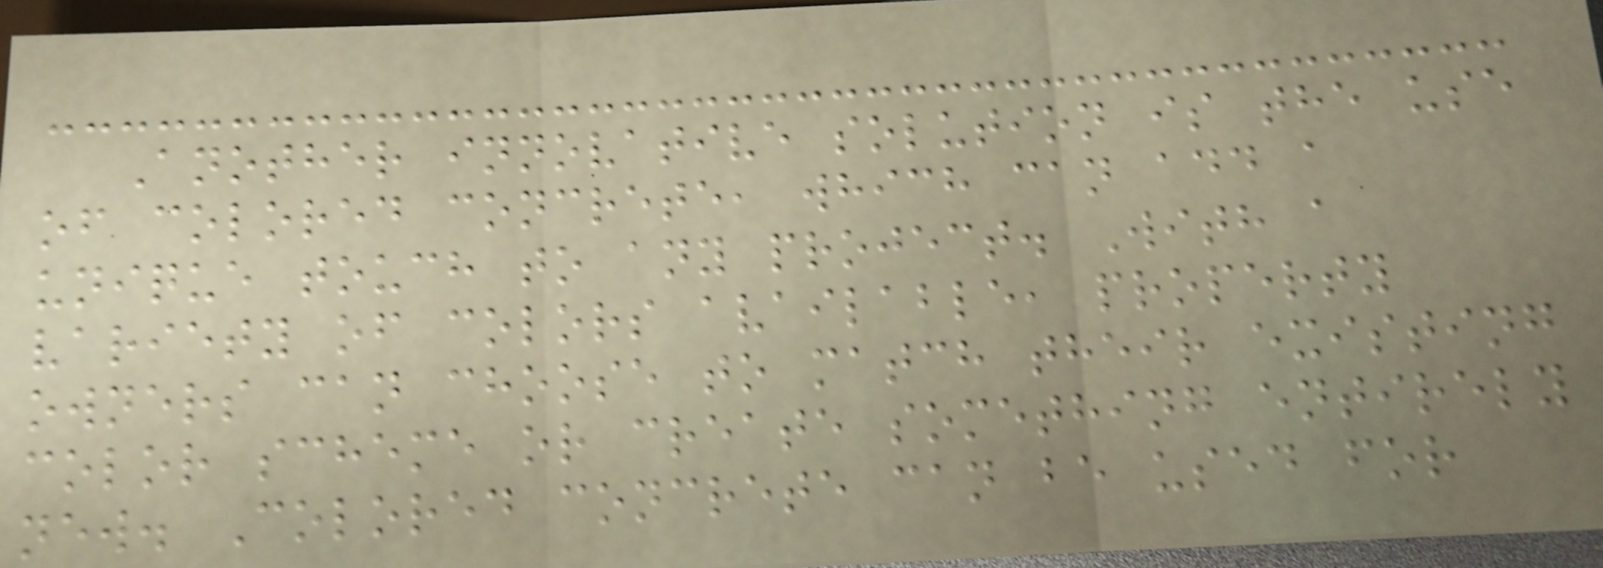Another innovative solution is the use
of colored concrete, which can add a
unique touch to any project. With a
variety of colors available, property
owners can choose to match their existing
color scheme or create something entirely
new. Colored concrete can be used for
